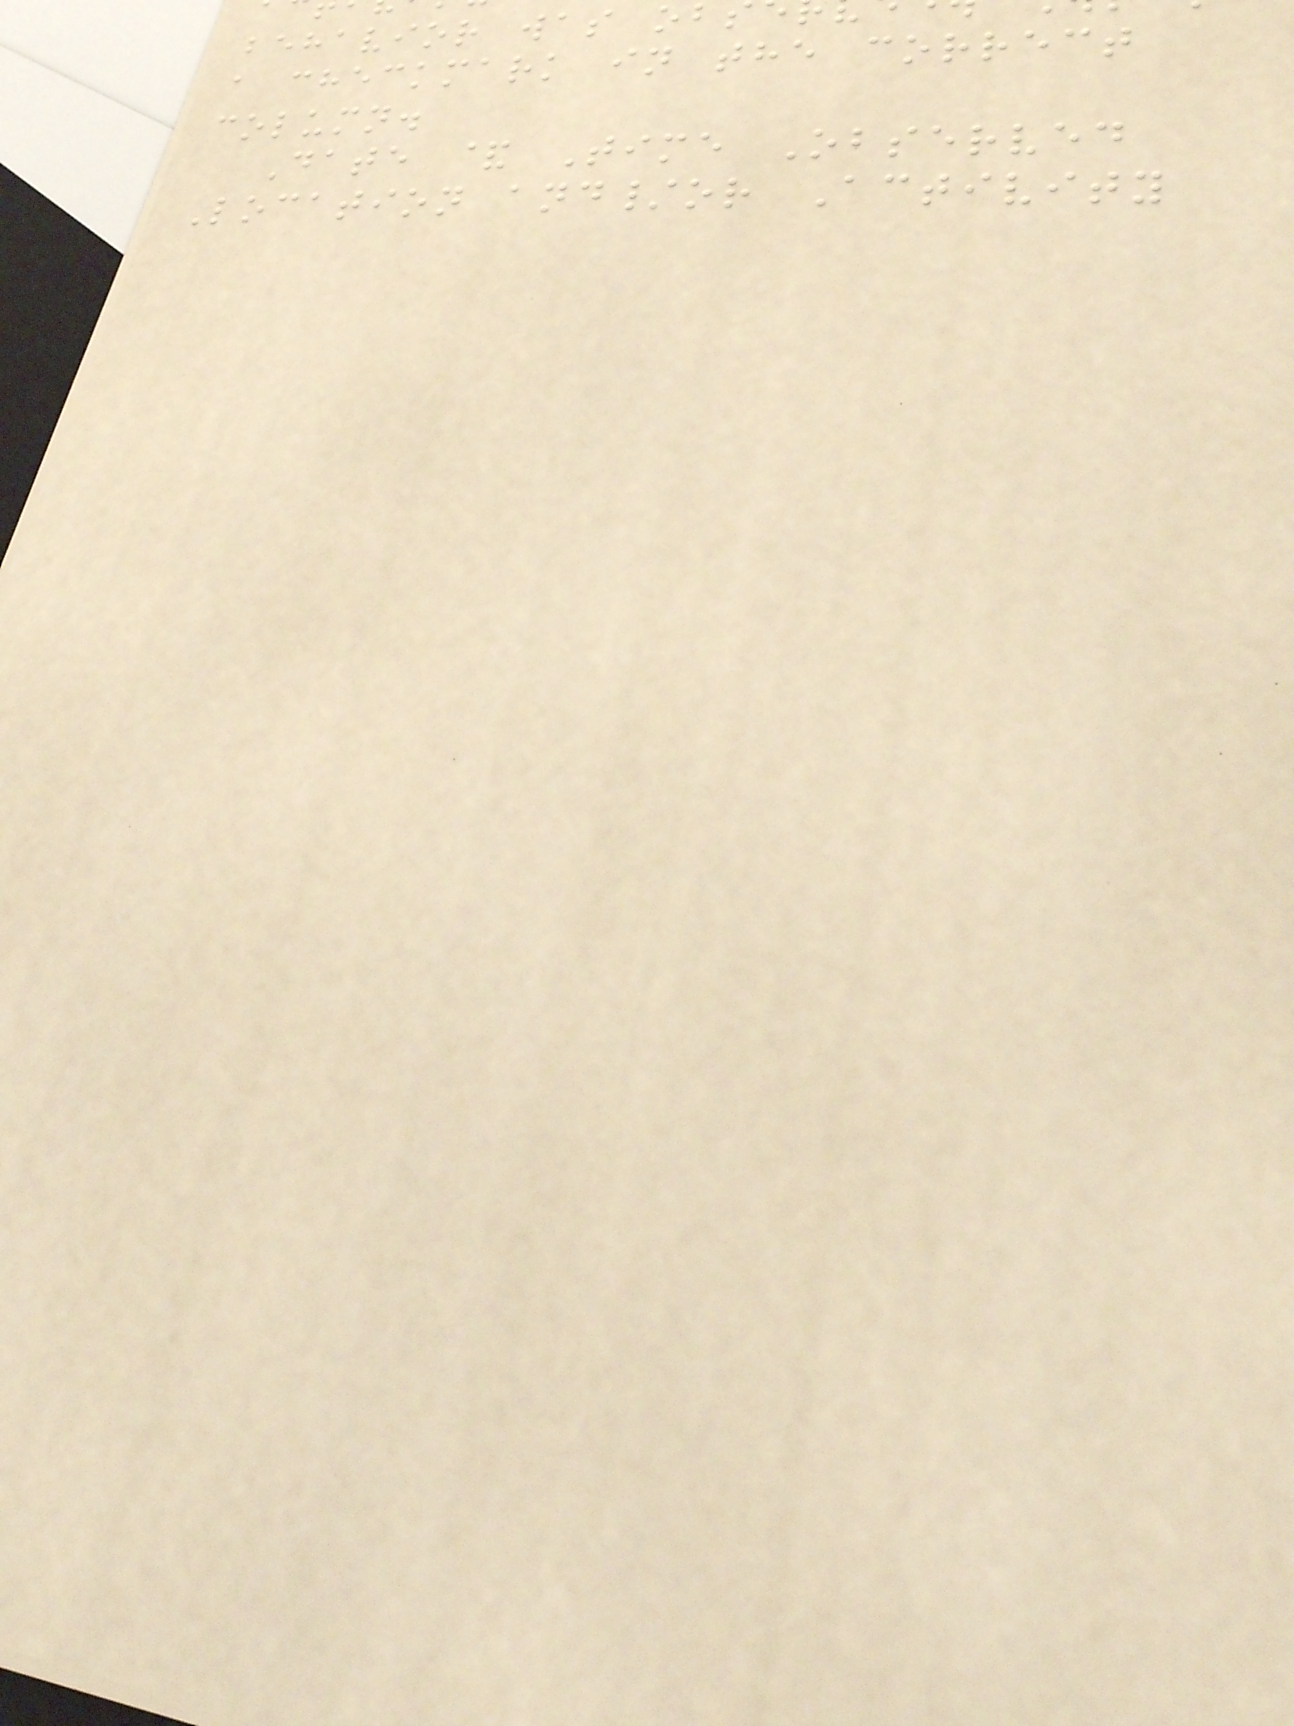behavior was ob
a checkmark in the correct
column.
Date & Time Observed
Location and/or Activity
